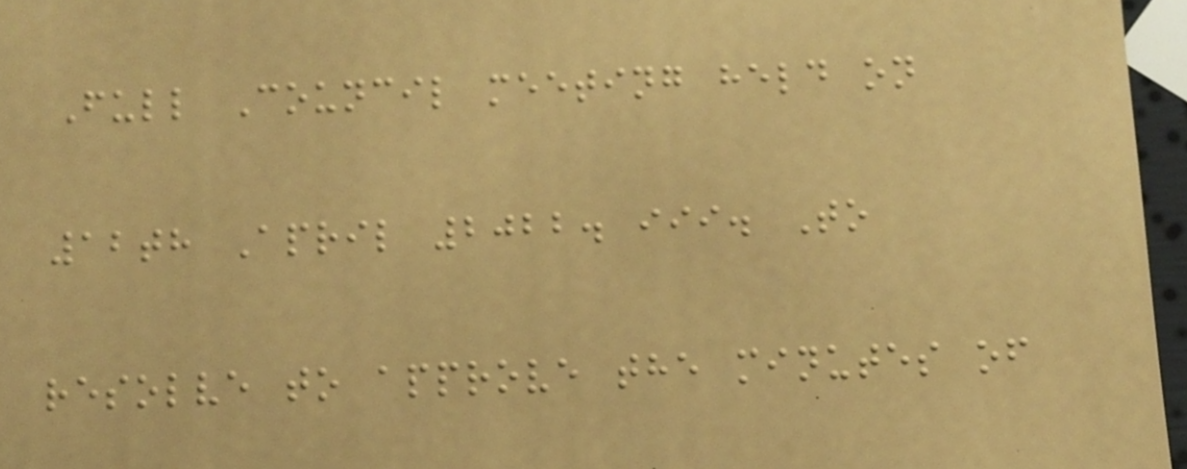Full Council meeting held on
12th April 2022. iii. To
resolve to approve the minutes of
